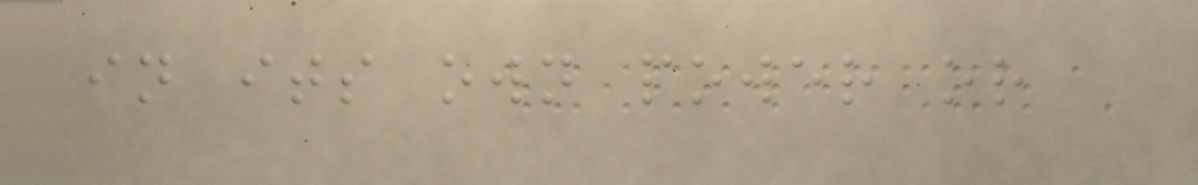in its own power or
